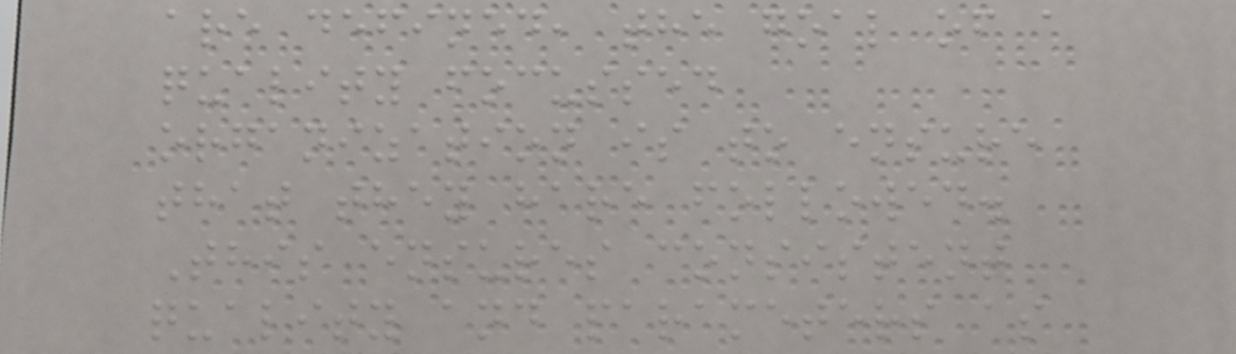are defined, the goal of a
quality focussed
organization is to ensure
that they hare followed.
This ensures consistent
quality and parameters as
